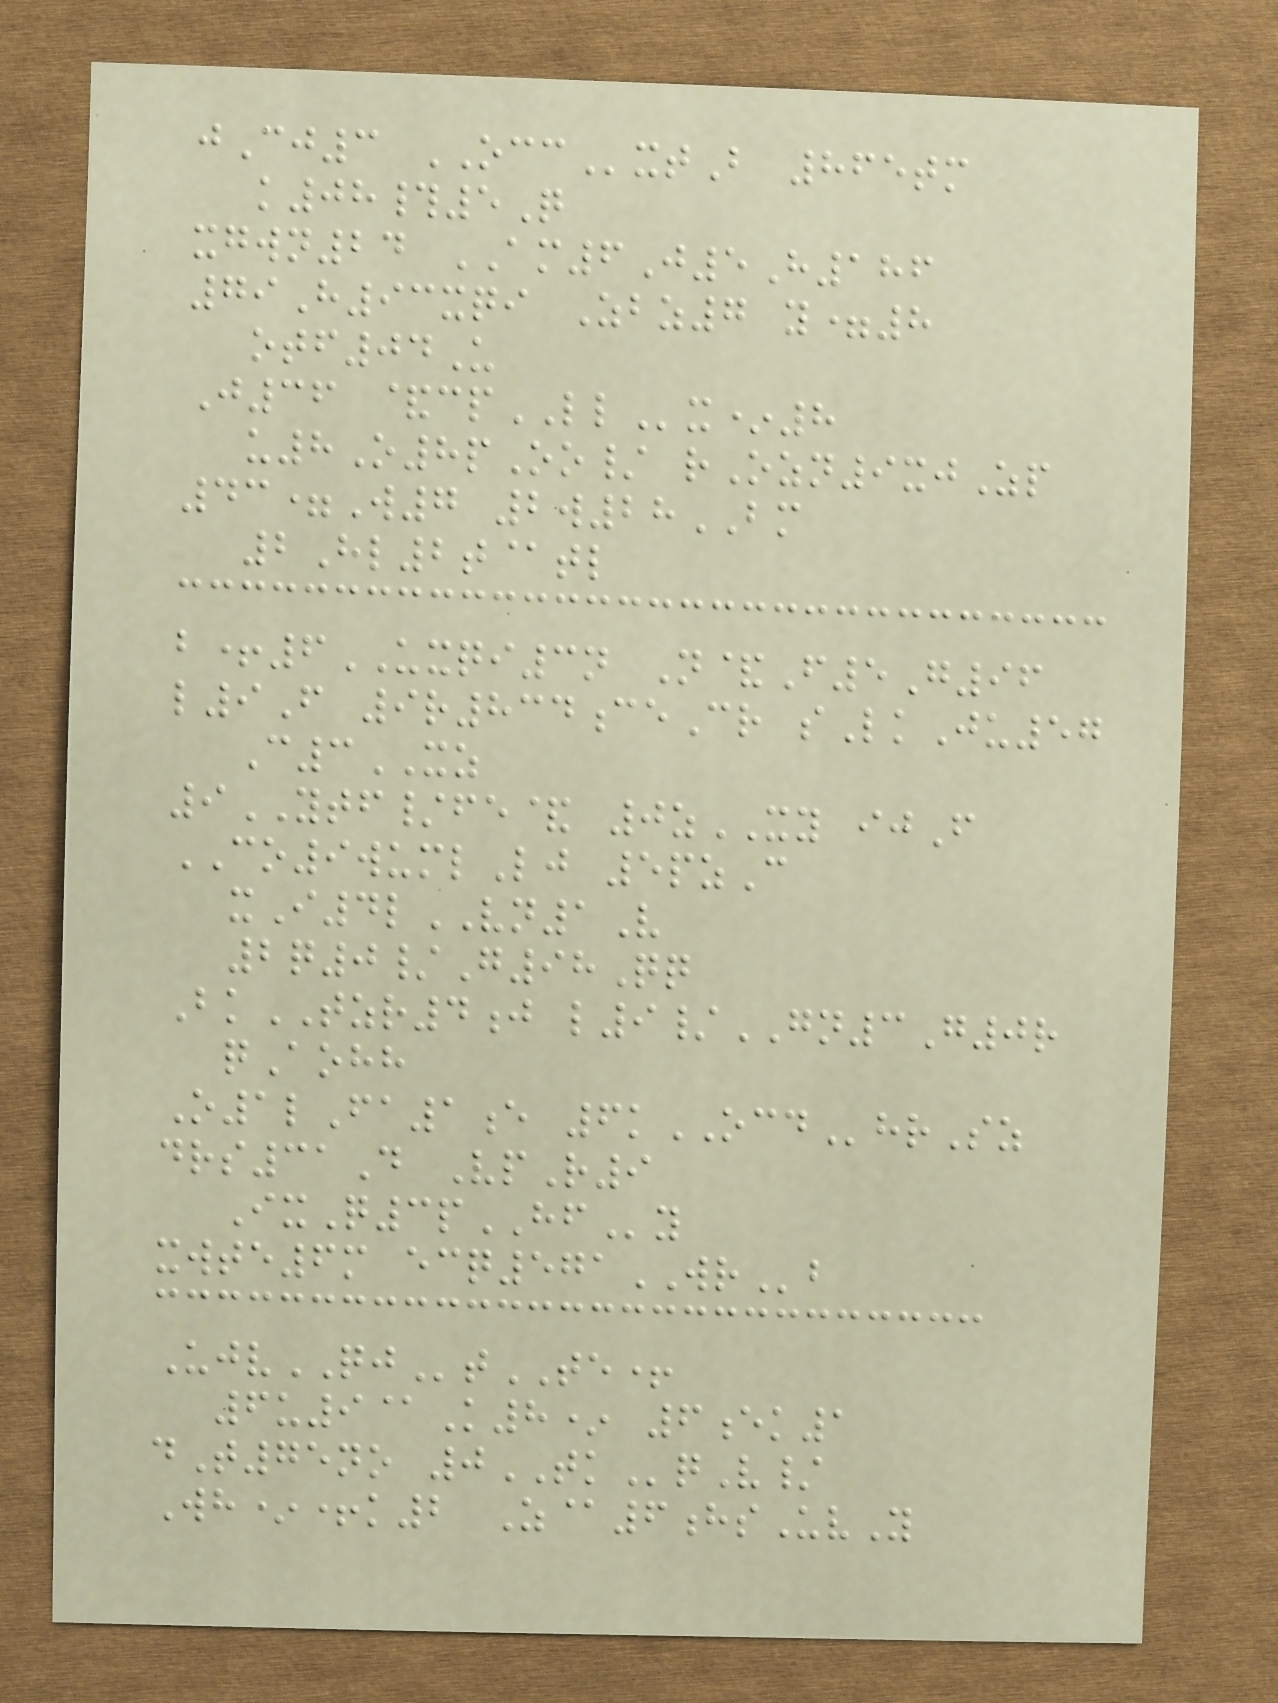jCj3 OCCxtB 865tm
k08#5Q
xgwn24 AM6J5H186
79H93xqi Zbz7 y=8
otf04U
J36 &cpLLx*8
u8O8pOo/ rOzn9xjZp
43=W7 2w28BM
2Hl2t@tl
b+6UXQI3n N&F5G96
l9F 9r834ceCr sLkJu57
C3XZ
9YTF/fe& 0zXY ijF
CO9wumlLj 5pzC
xI4lVN1V
2q0/G98Qq
BkTZR4j l9/GN3G0r
qAohh
O1lFa1e 6kOCDhrSz
drs31D VpR9
IxQ3pHFy
xwte6m ecq571WRb
UjvQJtTE+
6u9@K8* 6ek1
dT75no 0TKqV/
Wh*+k2 Z@6hsUvY
